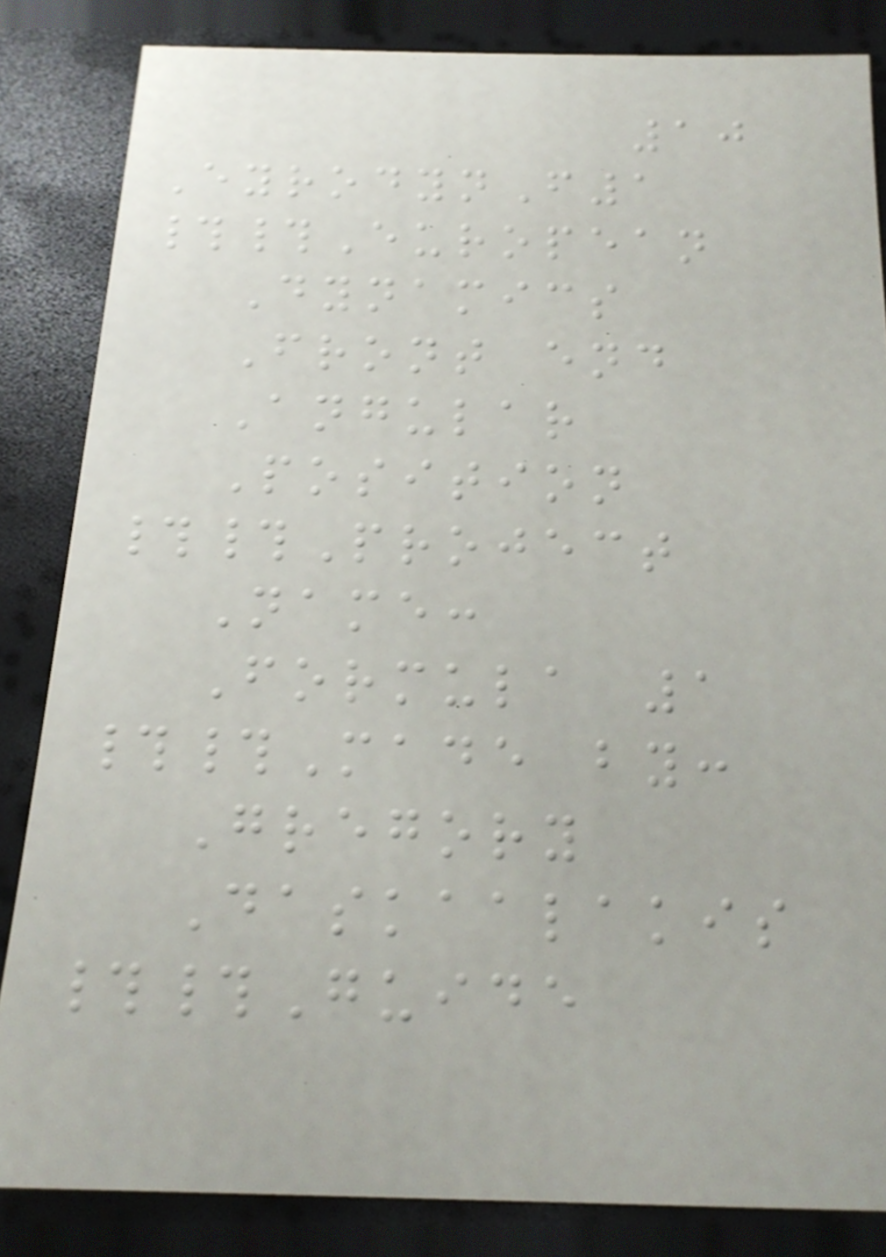10
EyrodynF1
##European
Dynamics
Front end
Angular
Position
##Project
Name:
Formula 1
##Made by:
Gregory
Daskaalakis
##Guide
